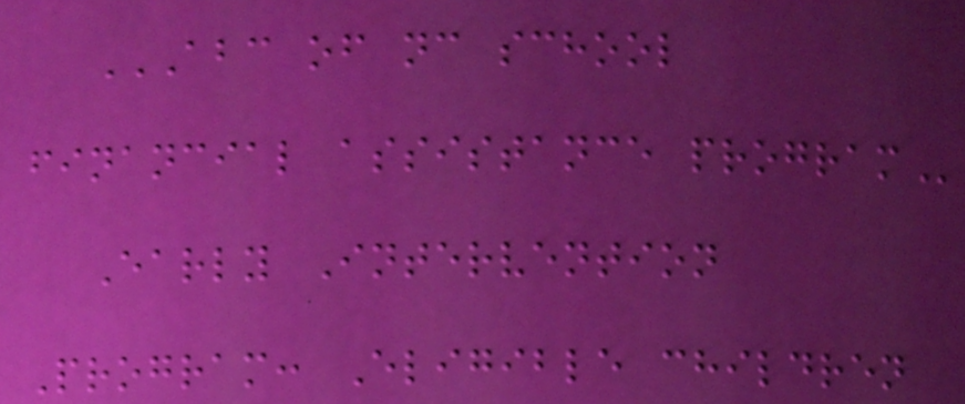ABC OF NC SCHOOL
FINANCIAL ASSISTANCE PROGRAM
Early Intervention
Program: Eligible children
